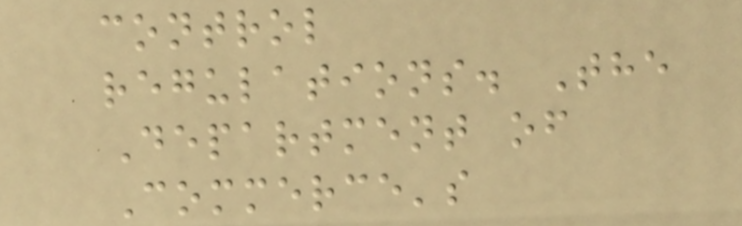control
regulations. The
Department of
Commerce's
